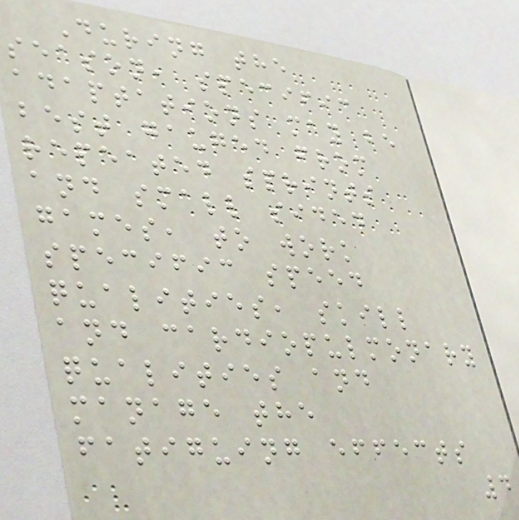During the
season, specific
adaptations may be
best gauged from
repeated sprints
and small sided
games, to work
specific speed
qualities, skill
and cardiopulmonary
qualities and
manage the
fatiguing effects
4
